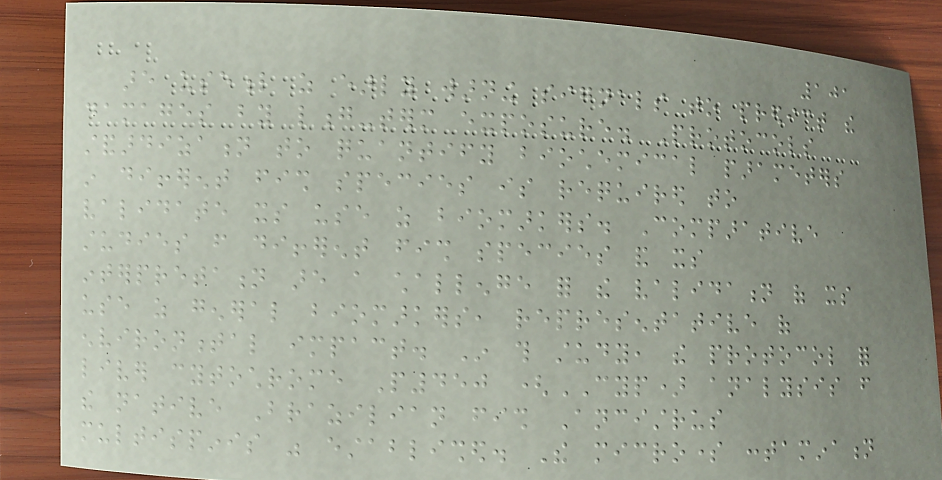101
are useful as early warning signals to predict the
damages by long-term exposure. Protocols
standardization to quantify biochemical parameters
in different fish species is required to
validate its use as biomarkers. Comparative
studies from different fish species and its
interpretation are a challenge for the validation of its
use as general biomarkers, representative of
environmental impact. In this study, the protocol for
liver cytochrome P450 (CYP) analysis from
the native Brazilian fish Ancistrus
multispinis was established. The microsome contamination
